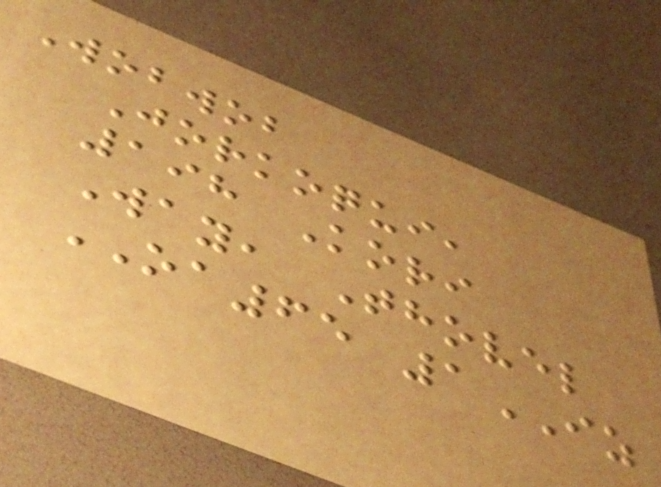Wobwob
Jorkoqui,
198 Kori
Way, Thovel
OA65 1IZ
